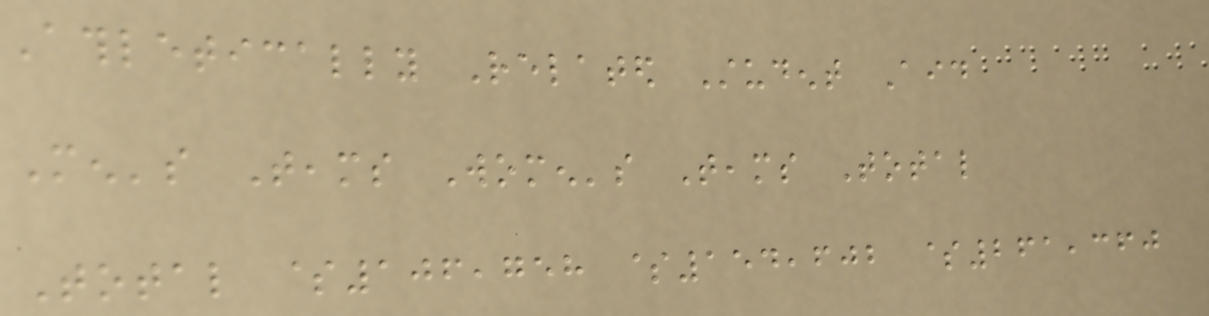Athletically Related Student Aid
Men's Teams Women's Teams Total
Total $106,758 $154,602 $261,360
